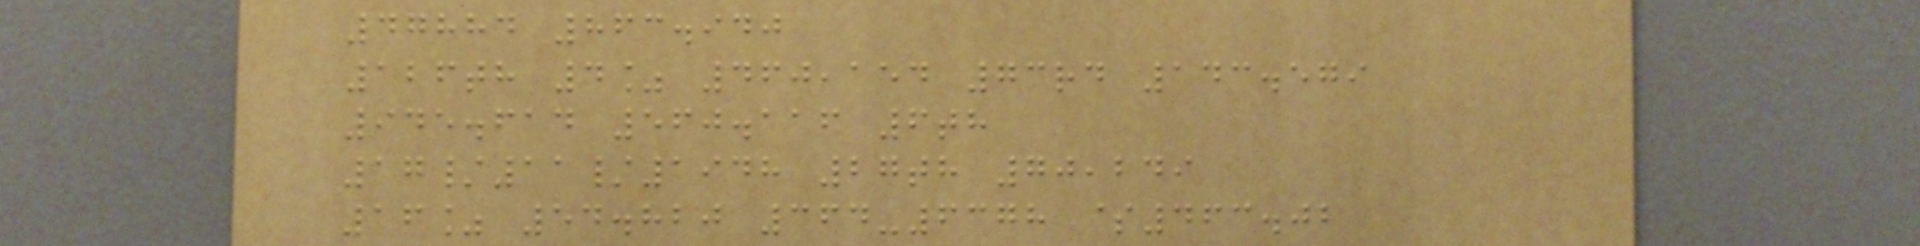47884 863.940
126th 4% 460,154 73rd 143.579
945.614 560.116 6th
17/11/1948 27th 70,249
16% 54.820 364-6378 $463.02
